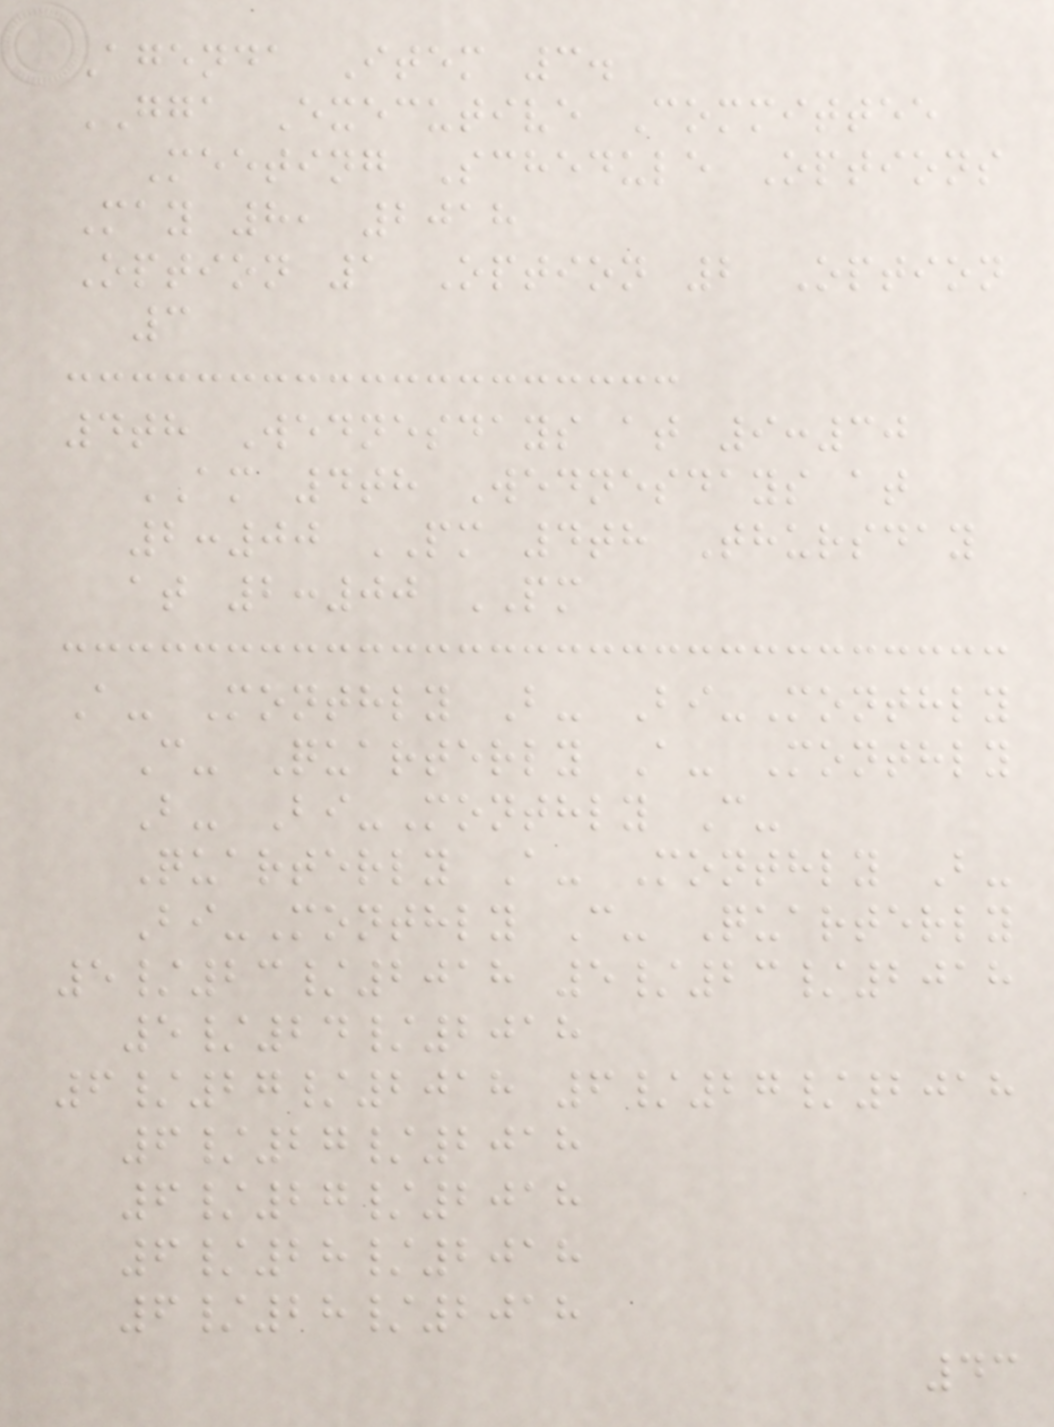Agenda Item 3.
GGA Executive Committee
Meeting Schedule Options
May 8, 2018
Option 1 Option 2 Option
3
4th Wednesdays at 9:30
AM 4th Wednesdays at
2:00 PM 4th Thursday
at 2:00 PM
A- Monthly B- Bi-Monthly
C- Quarterly A- Monthly
B- Bi-Monthly C-
Quarterly A- Monthly B-
Bi-Monthly C- Quarterly
5/23/2018 5/23/2018
5/24/2018
6/27/2018 6/27/2018
6/27/2018
6/27/2018
6/28/2018
6/28/2018
43
